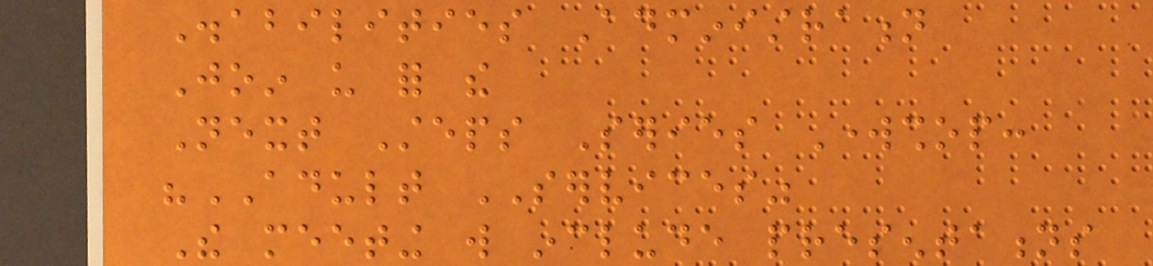Disabilities Administration
Join us for the
Next Steps Series Workshop:
"ADULT SERVICES"
The meeting will include presentations
